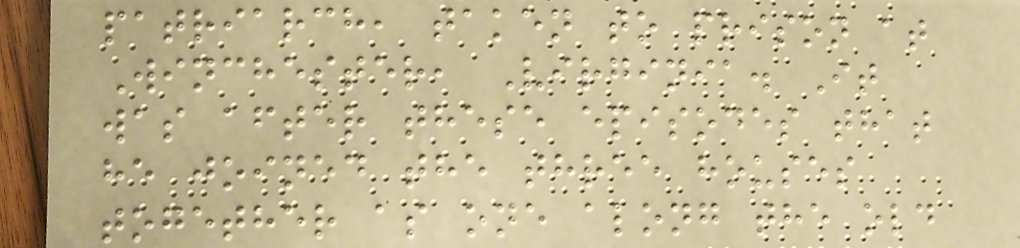patriarch, taken to prison at
Winchester, Virginia. It
was after these episodes that
he joined the three houses
together as one along the old
